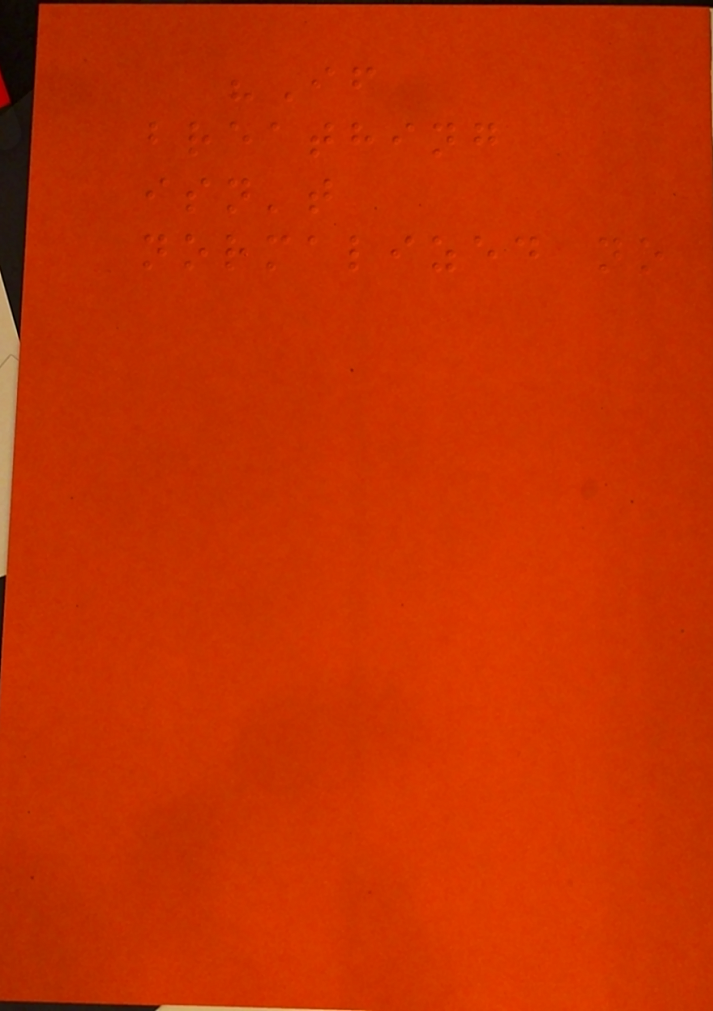"If
breathing
isn't
normalized no
